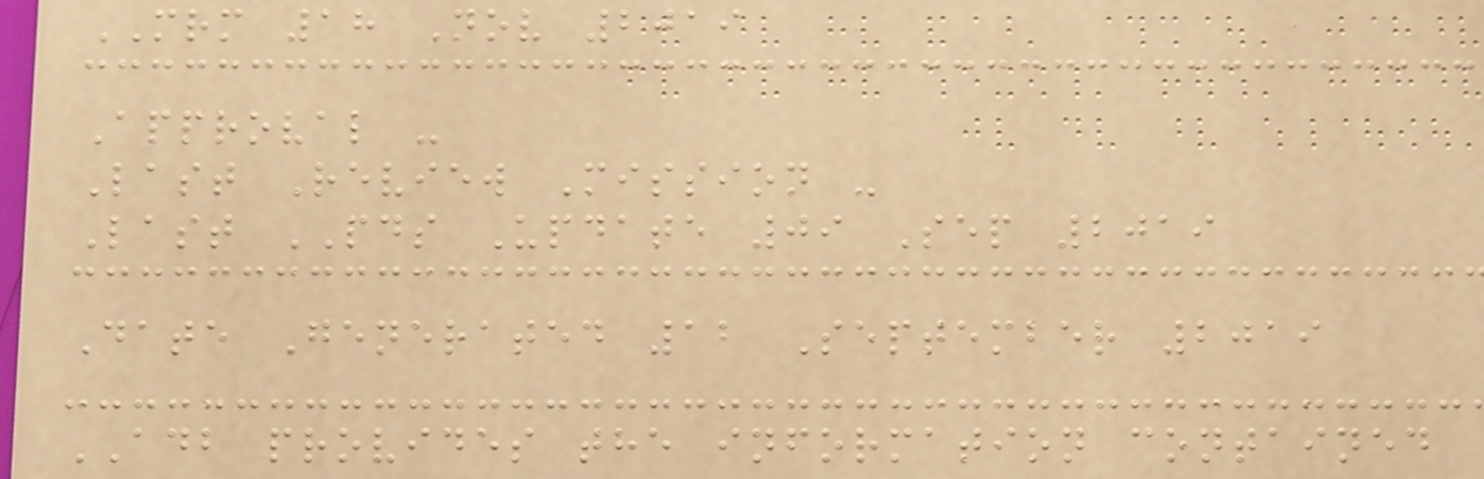MRM 18 Nov 2019
Approval -
Last Review Mission -
Last PDS Update 09 Sep 2019
Date Generated 12 September 2019
ADB provides the information contained
